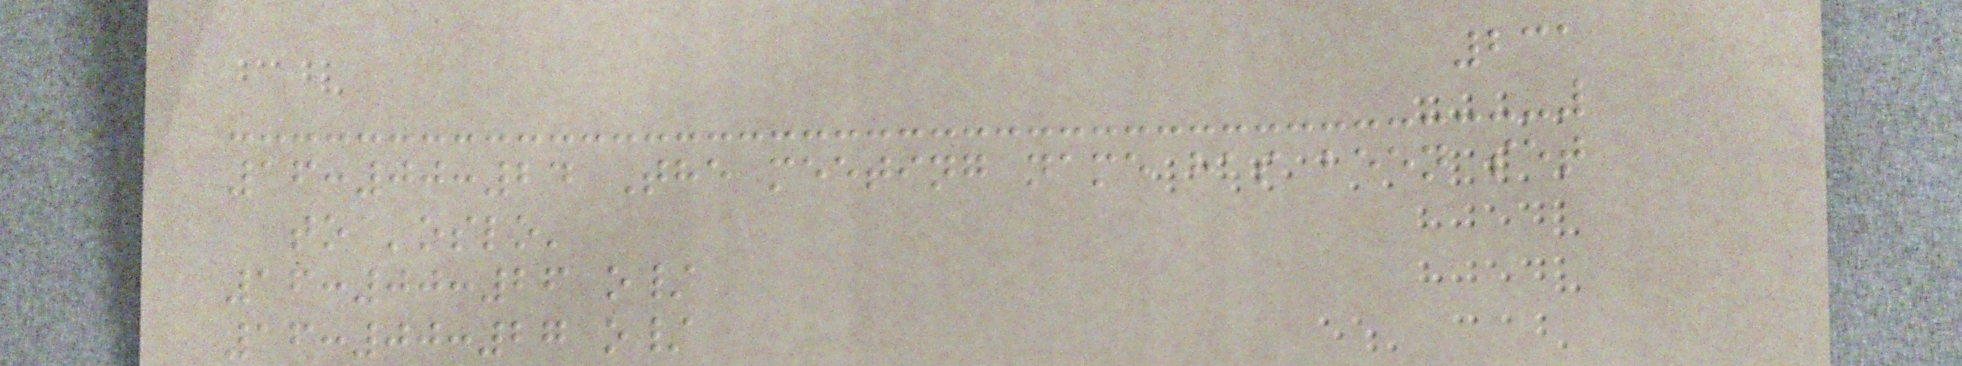231
16:00:24 The meeting name has been set
to 'oslo'
16:00:26 o/
16:00:27 o/
